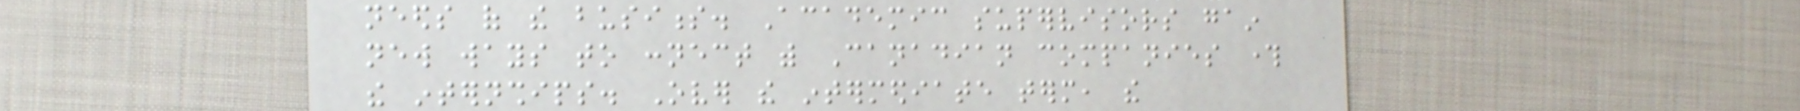needs of the business. Academic supervisors gain
new ways to connect with Canadian companies through
the internships. Over the intermediate term, the
